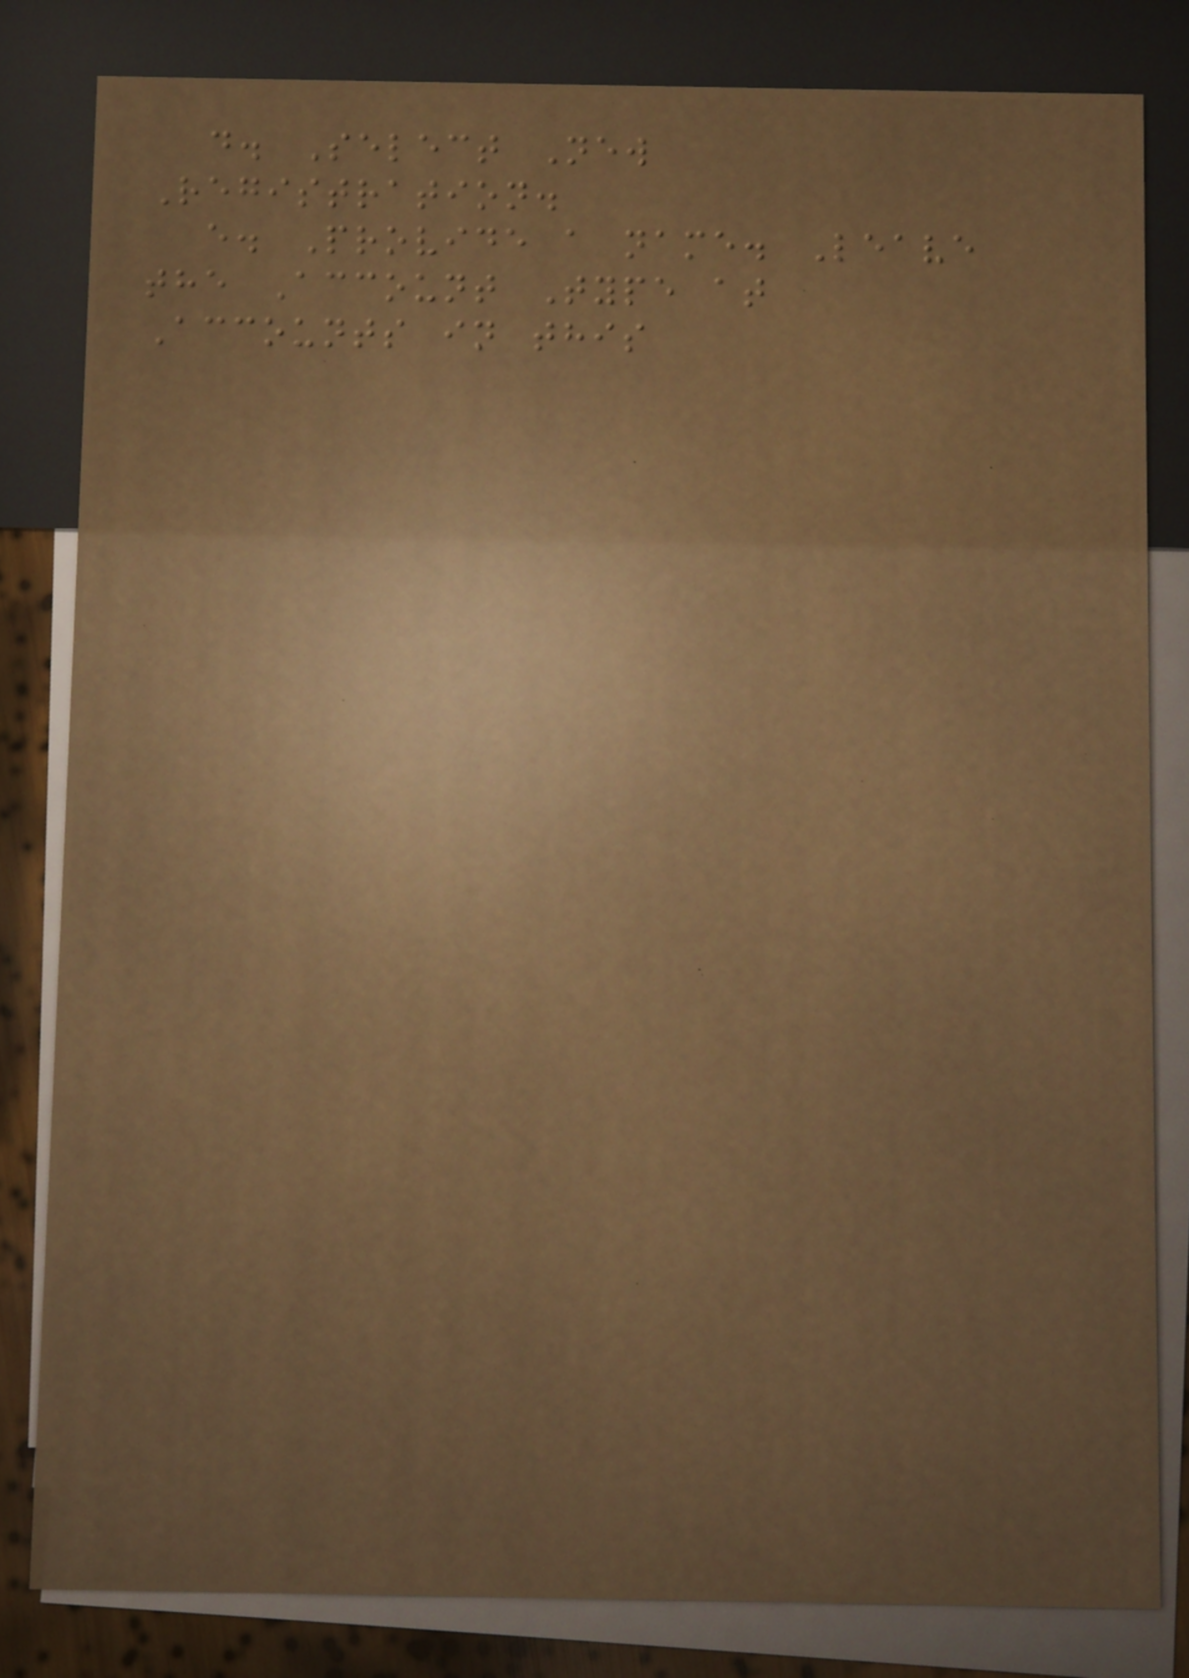d. Select New
Registration.
e. Provide a name. Leave
the Account Type at
Accounts in this
